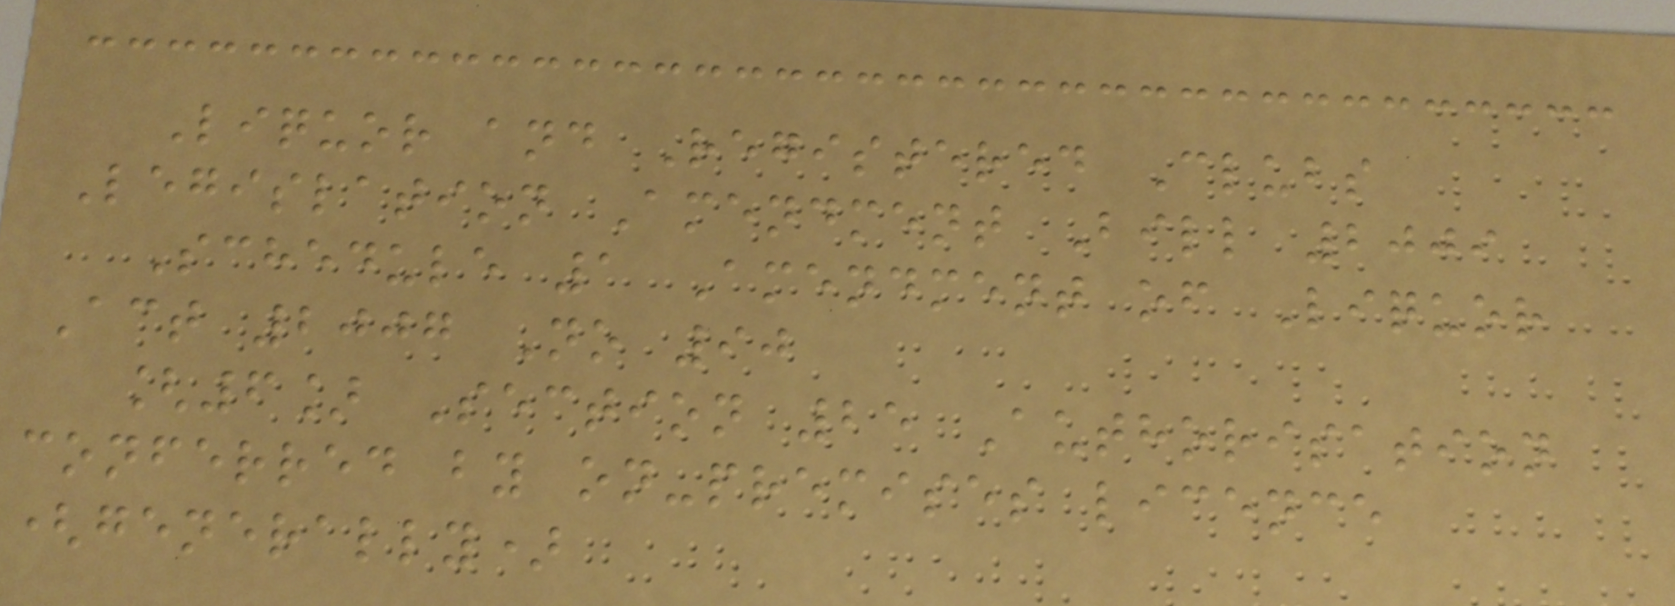Liquor and Registered Clubs
Legislation Amendment Bill 2009
Schedule 1 Amendment of Liquor
Act 2007 No 90
[6] Section 25 Authorisation
conferred by on-premises licence
(generally)
